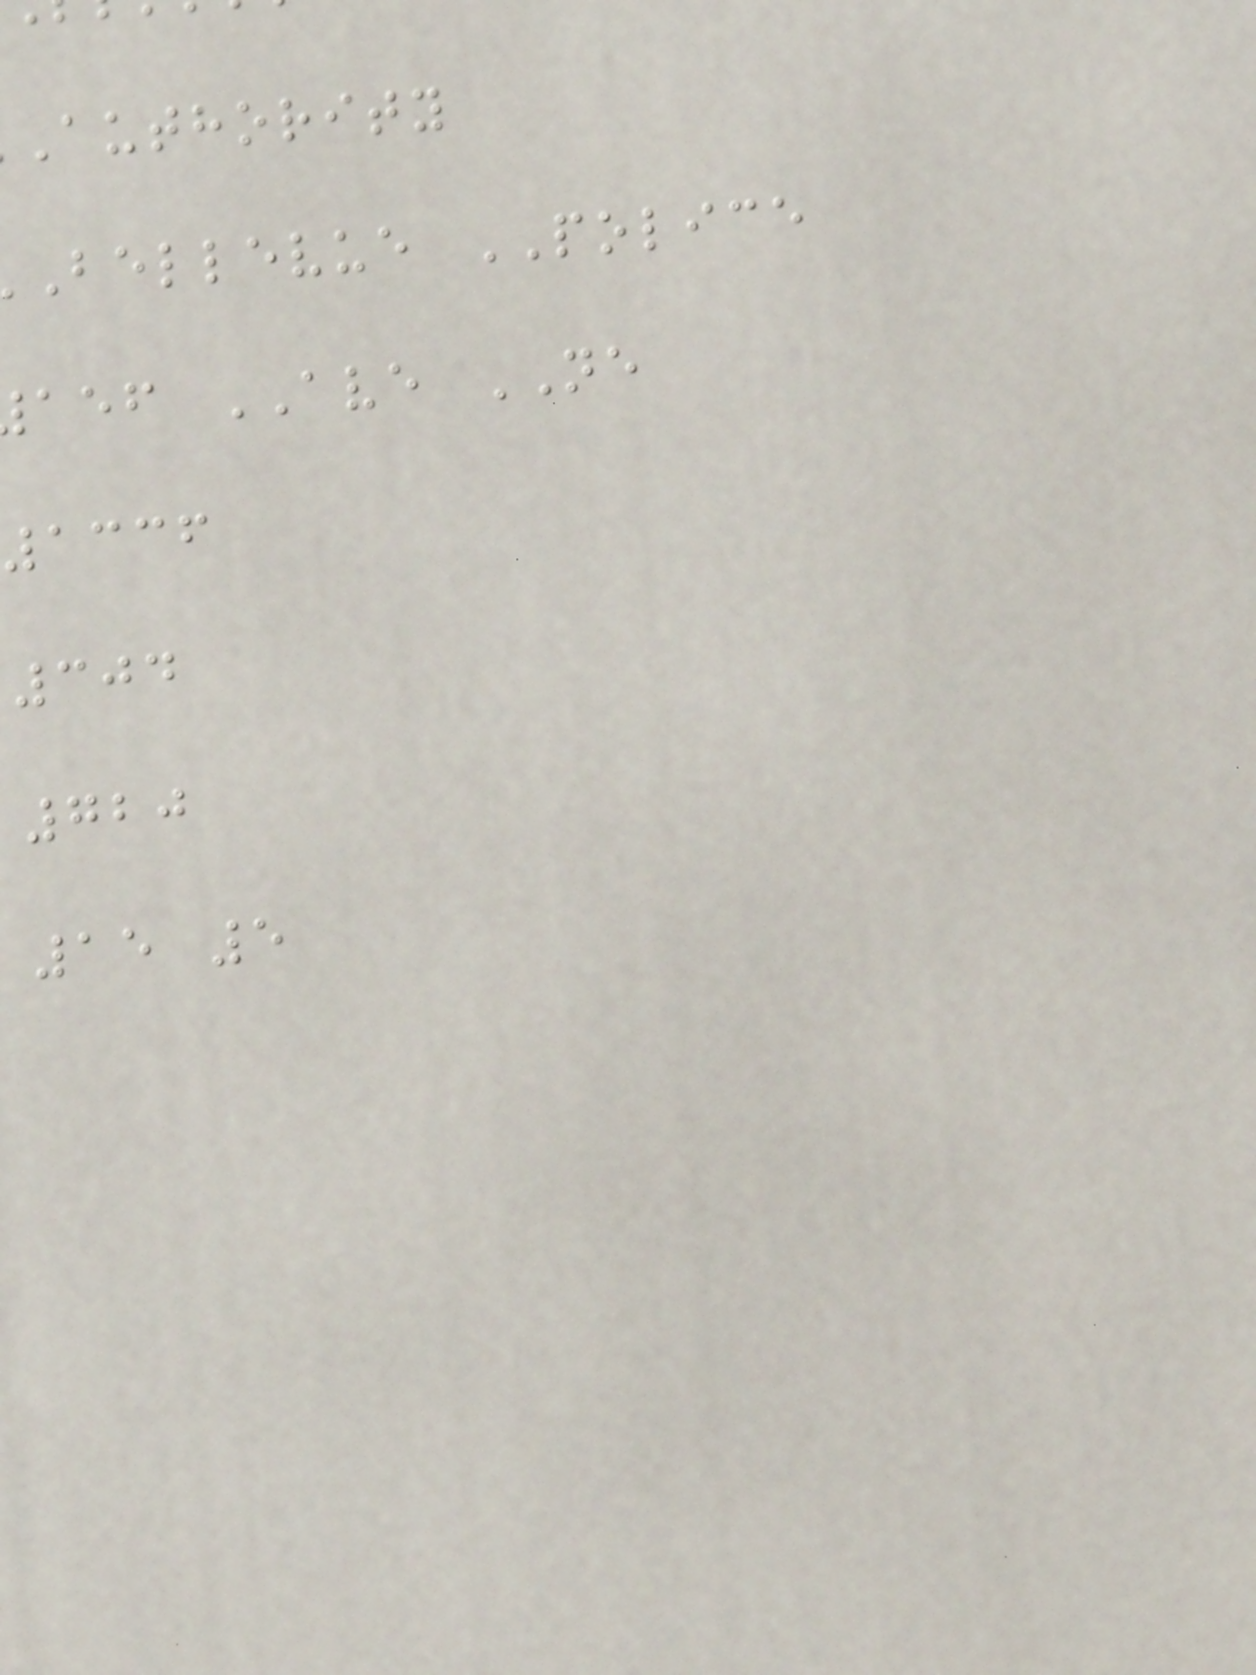authority
bellevue POLICE
aef AVE NE
1336
304
720
15 5
